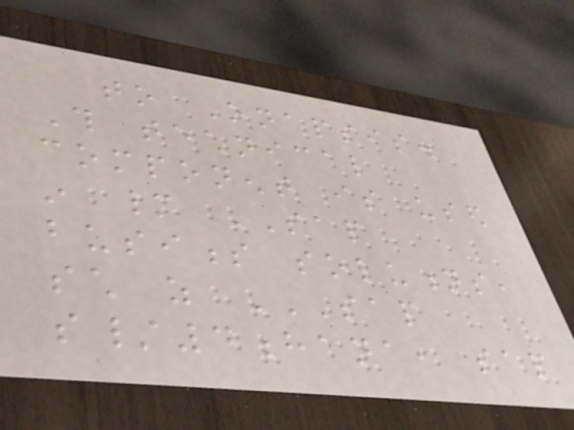to Onapsis.
This technical
component is used
in many SAP
business solutions,
such as SAP
S/4HANA, SAP
